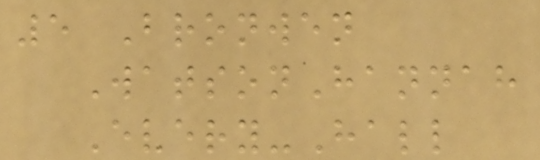5 Bronwen
WatsonHannah
Every-Hall
